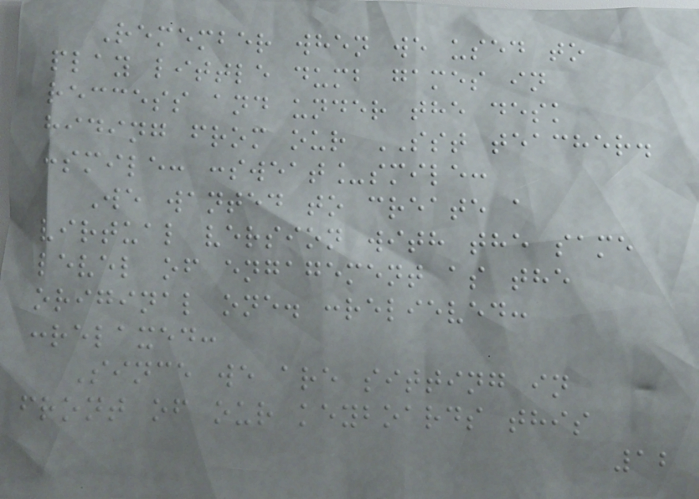Remember when we used to
play little dumb games in
reccess and under the desk
hiding from our SST teacher.
:smile: :sweat_smile:
We wanted to create a
virtual version with the same
level of engagement as the
original one. :relieved:
:relaxed:
Since we are sitting in
front of our keyboards this
12
